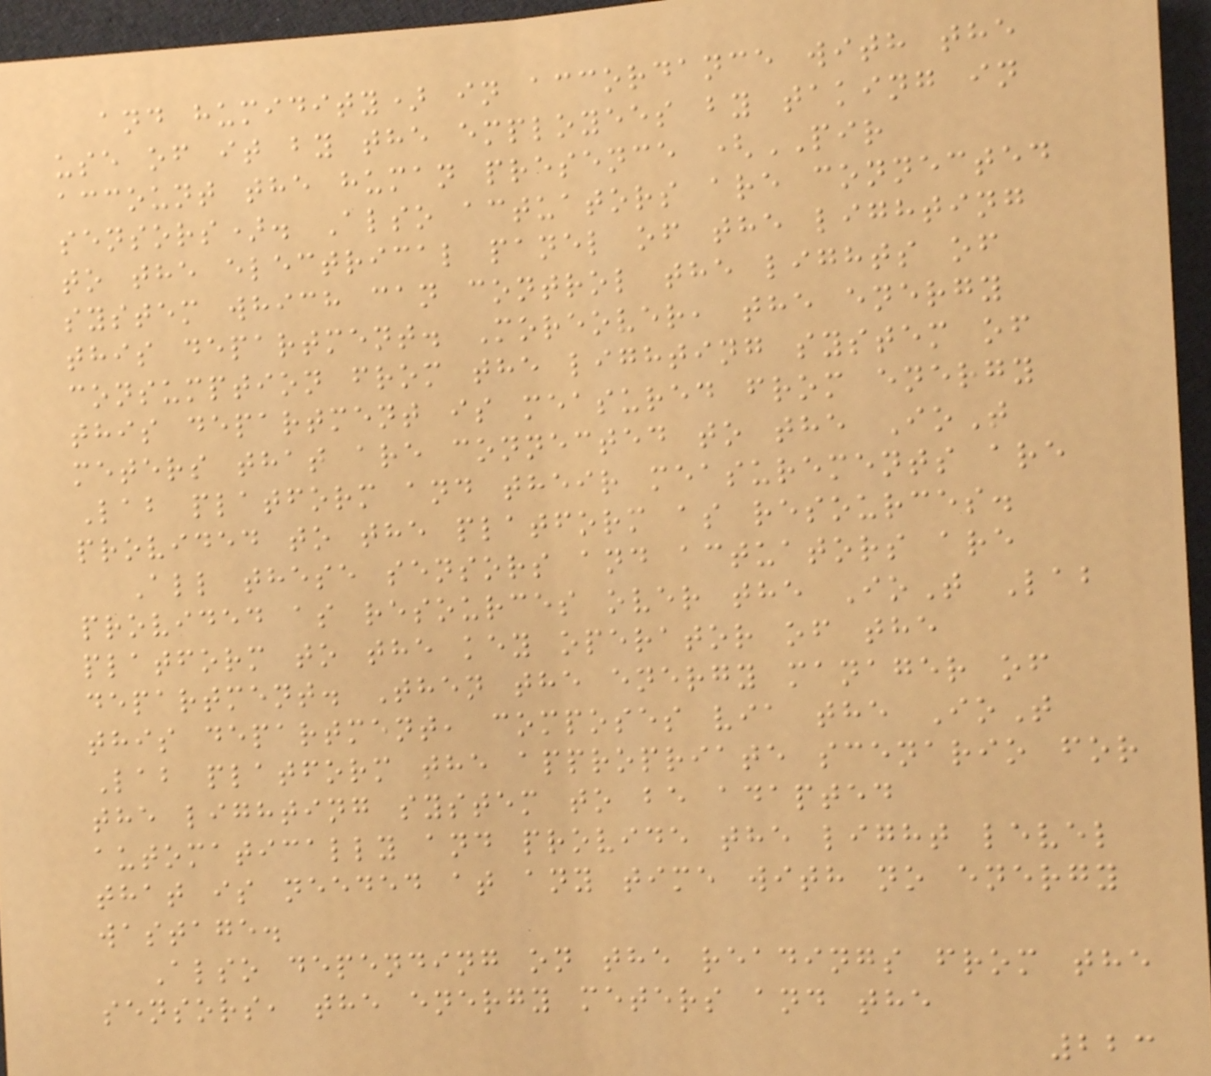and humidity) in accordance with the
use of it by the employees by taking in
account the human presence (PIR
sensors). Also actuators are connected
to the electrical panel of the lighting
system which can control the lights of
this department. Moreover, the energy
consumption from the lighting system of
this department is measured from energy
meters that are connected to the IoT
Lab platform and their measurements are
provided to the platform as resources.
All these sensors and actuators are
provided as resources over the IoT Lab
platform to the key operator of the
department. Then the energy manager of
this department, composes via the IoT
Lab platform the appropriate scenario for
the lighting system to be adapted
automatically and provide the light level
that is needed at any time with no energy
wastage.
Also depending on the readings from the
sensors, the energy meters and the
223
